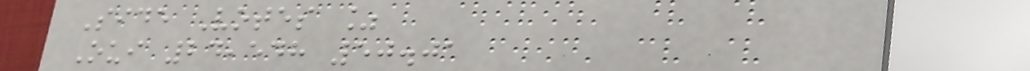Side Votes %
Oui 24,548 50.01
